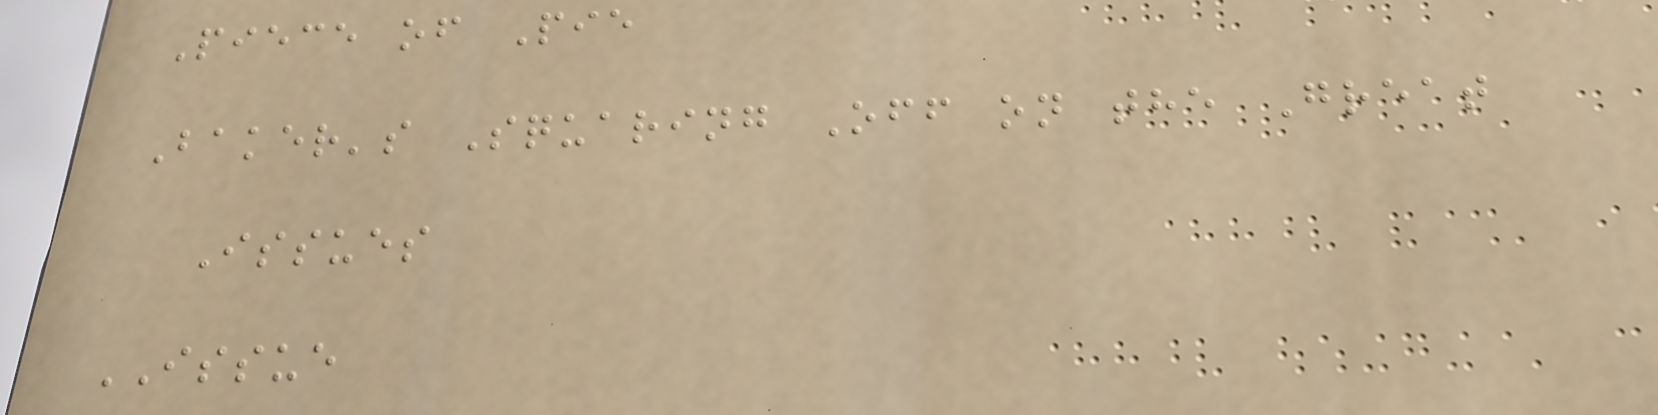Piece of Pie
Baker's Squaring Off on the Great
Issues
ISSUE
